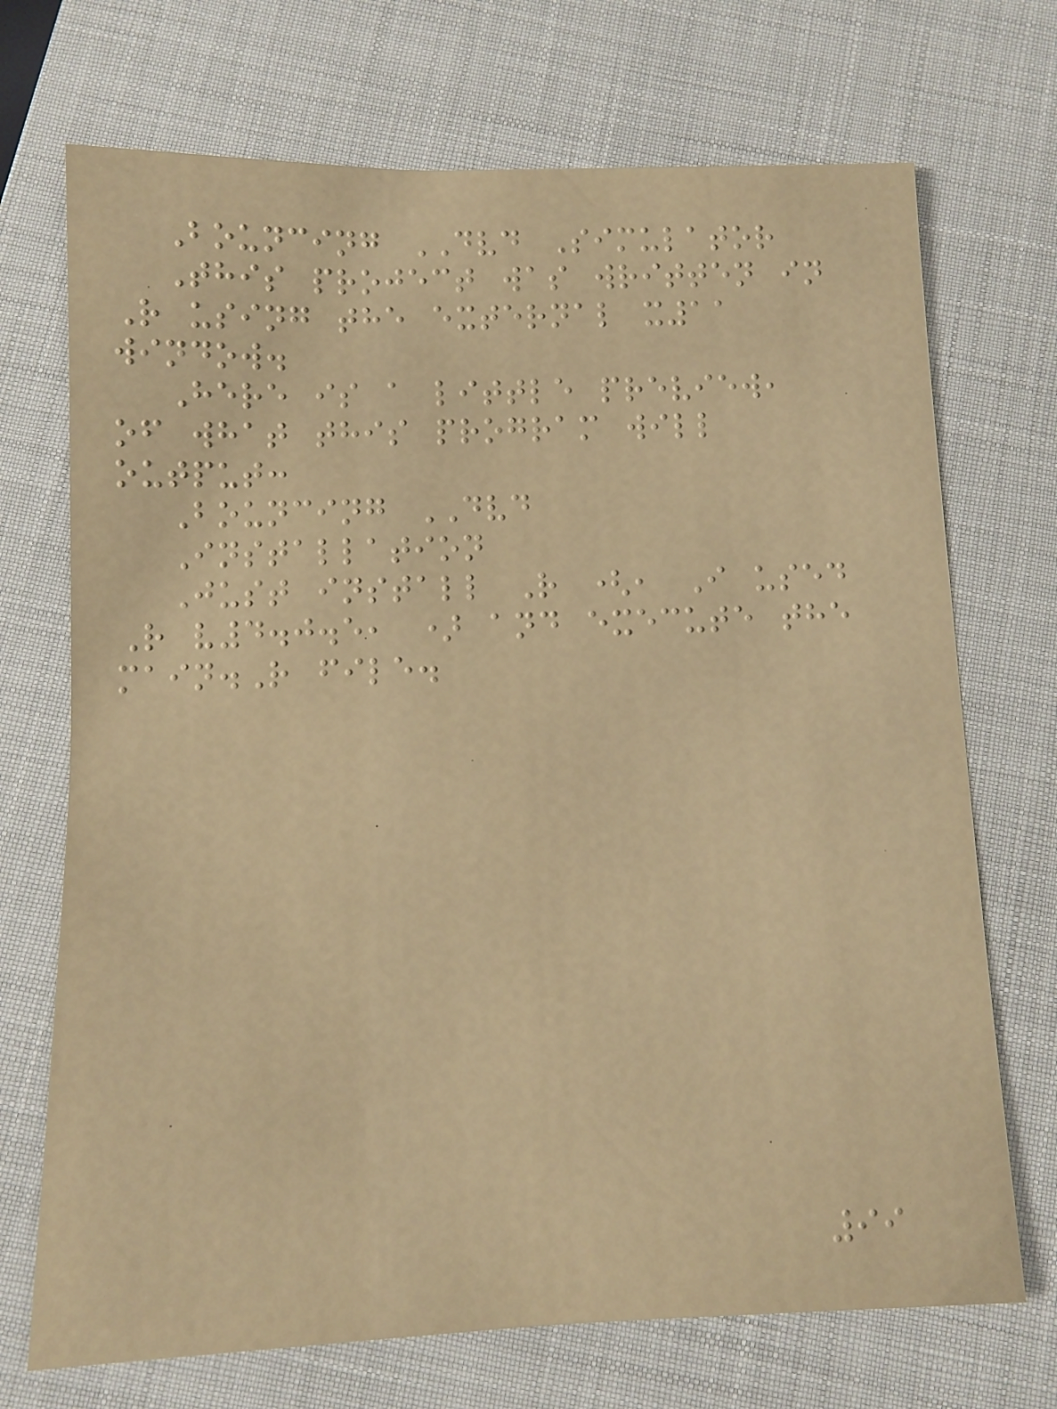Bouncing DVD Simulator
This project was written in
R using the external x11
window.
Here is a little preview,
of what this program will
output:
Bouncing DVD
Installation
Just install R (, I used
R v4.0.5, ) and execute the
main.R file.
99
